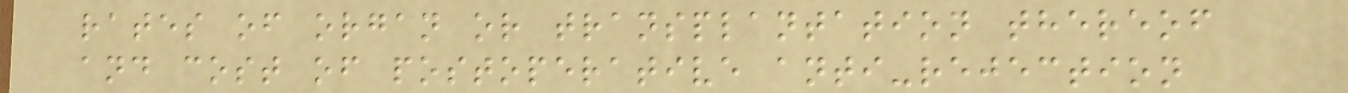rates of organ or transplantation thereof
and cost of postoperative anti-rejection
